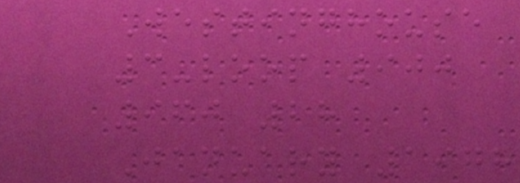Westinghouse
3-loop 900
960 28
January 1978
